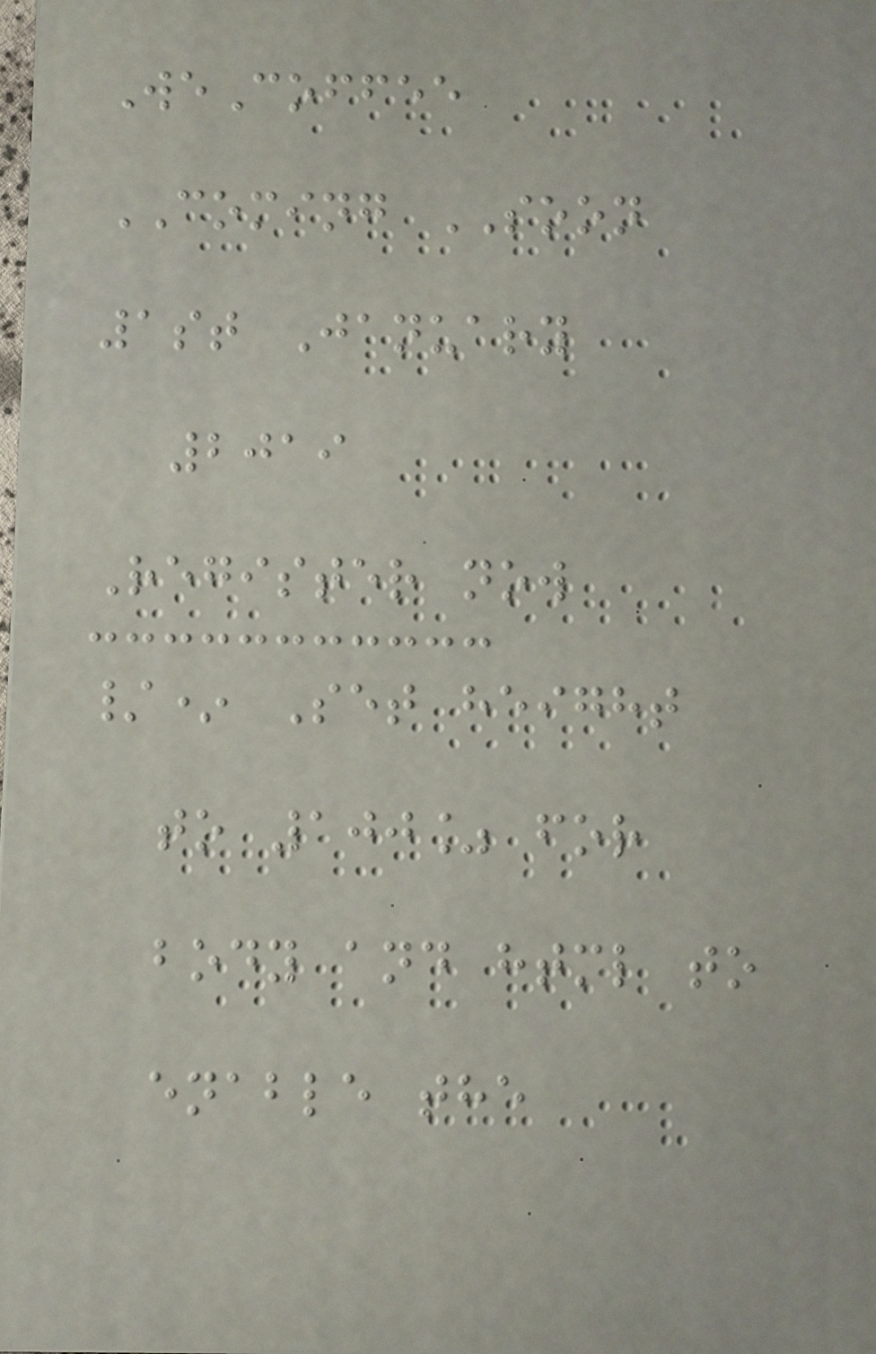WeCoffee
COMING SOON
1st January
2019
Register now
/* Set height
to 100% for
body and html to
enable the
